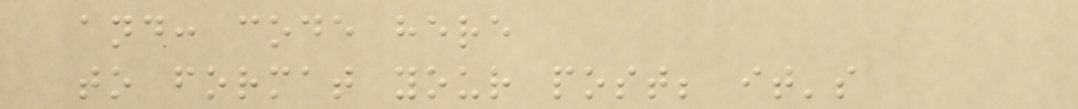and: code here
to format your post; it's
